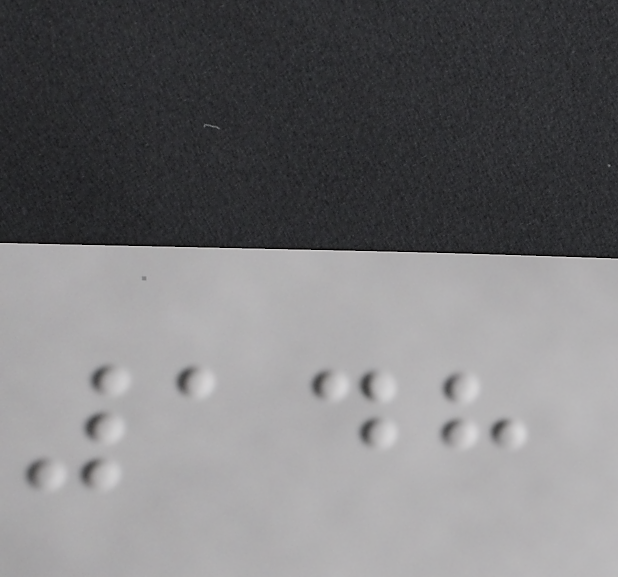148
